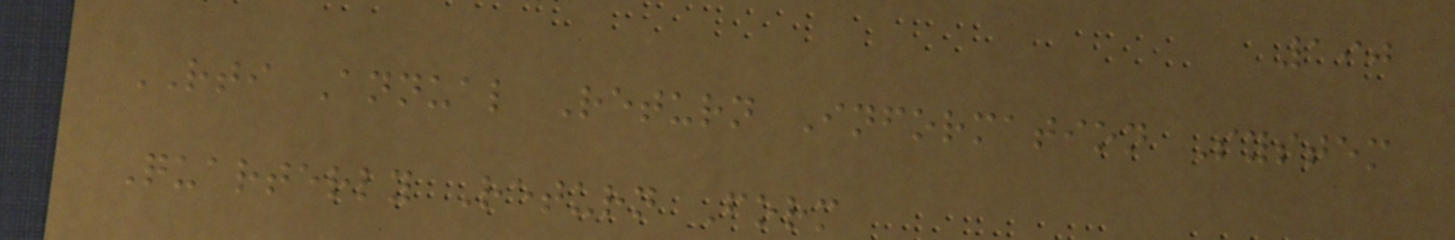190
RTI Annual Return Information System
Quarterly Return Form
